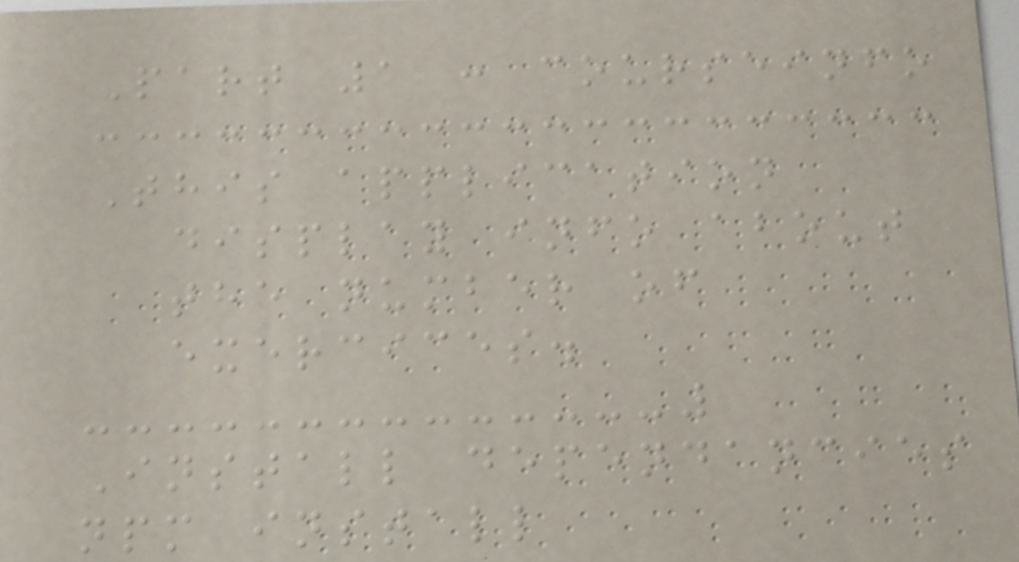Part 1 : courseinfo
This application
display info about
the number of
exercices.
Install dependancies
npm install
